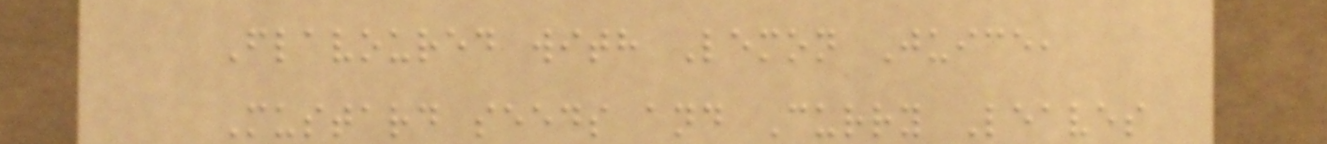Flavoured with Lemon Juice,
Mustard seeds and Curry Leaves
